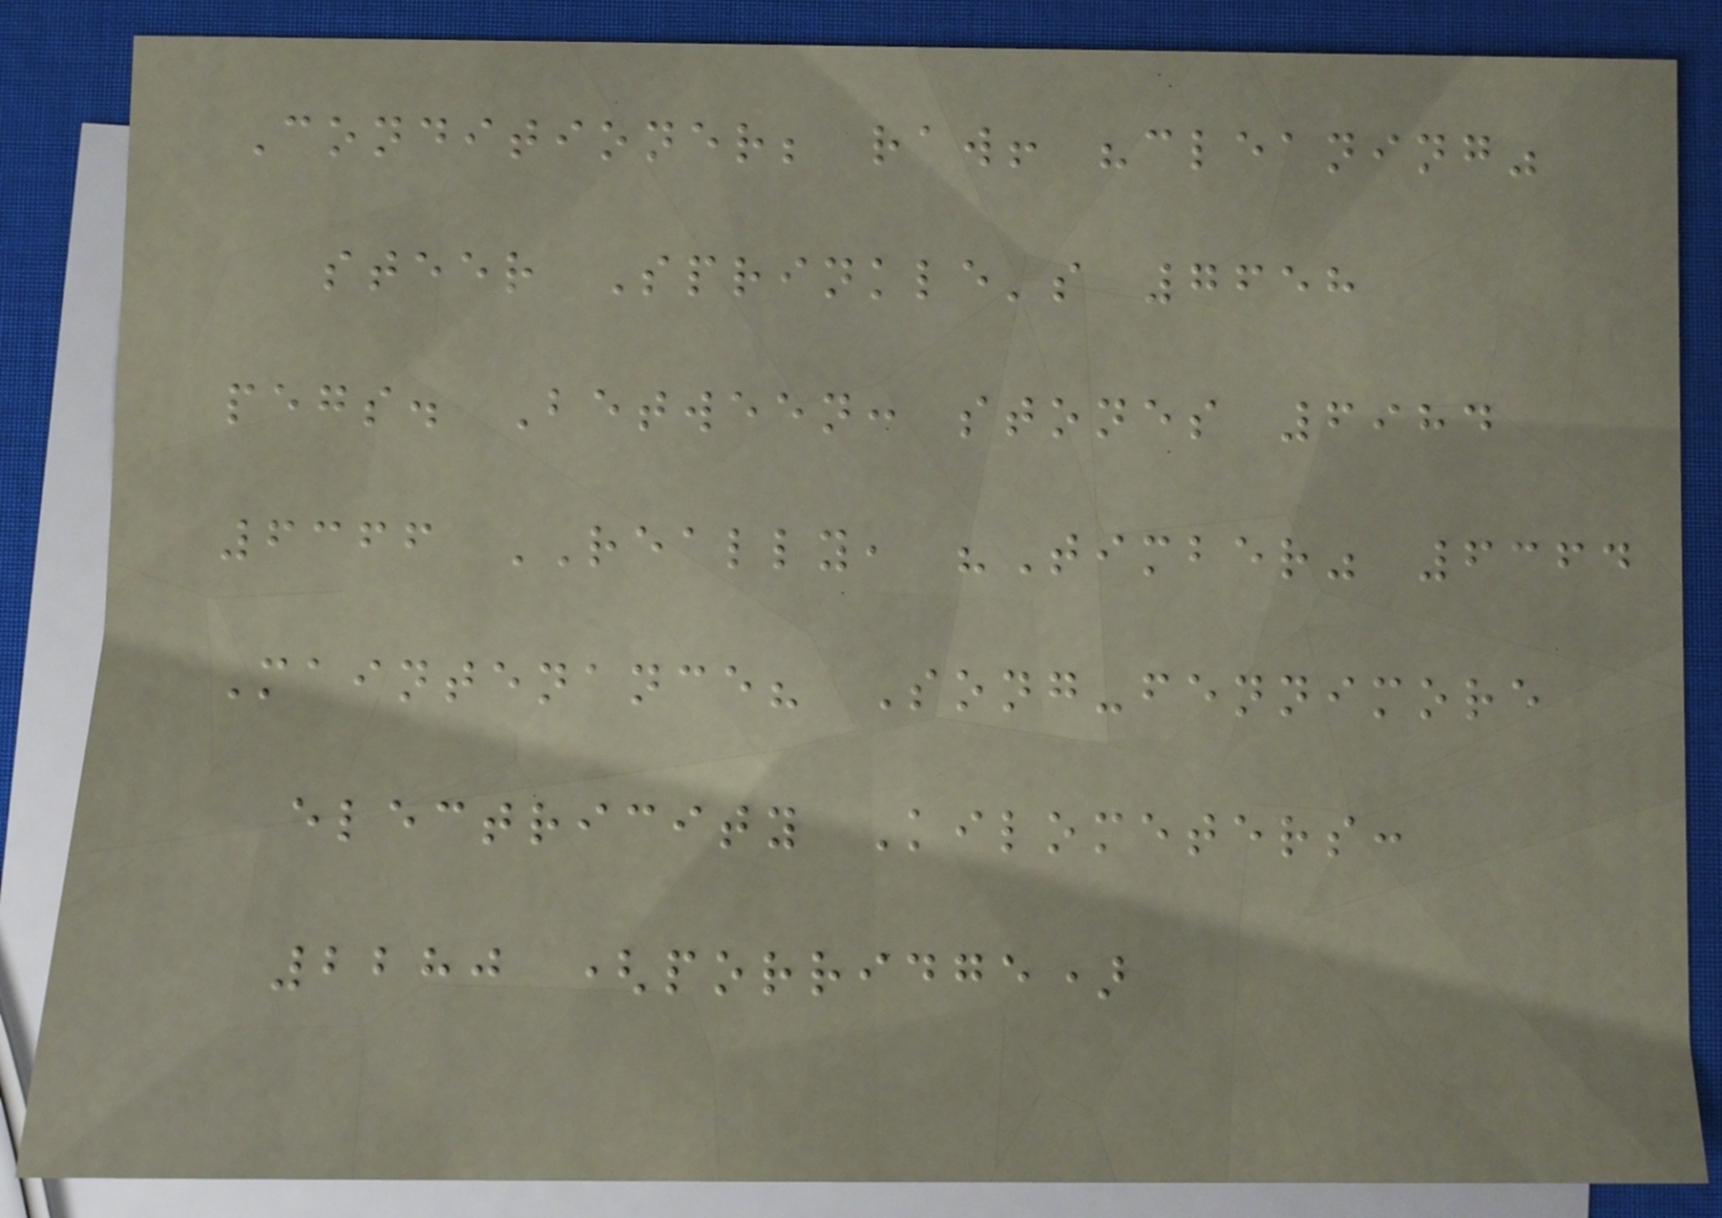Conditioner; raw! "cleaning"
steer Sprinkle's 7658
pegs. Between: stones 6984
6366 REALLY, "Timber" 6364
Maintenance? Song-fennimore
electricity Kilometers:
2280 (porridge)
